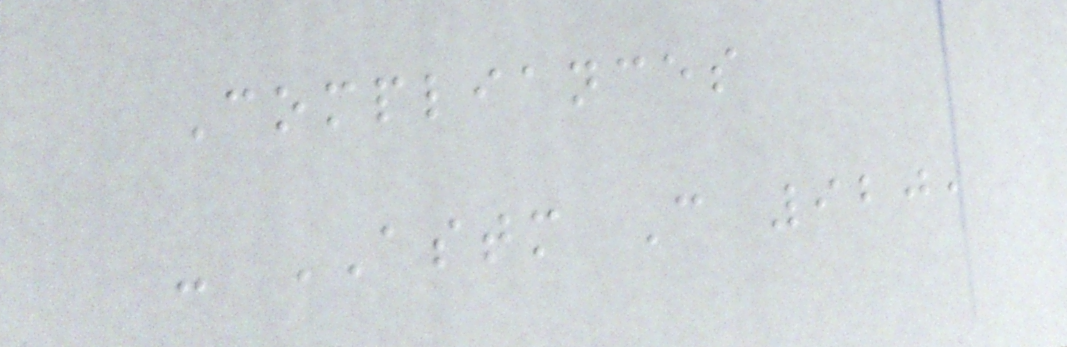Compliances
- ASTM C 920,
